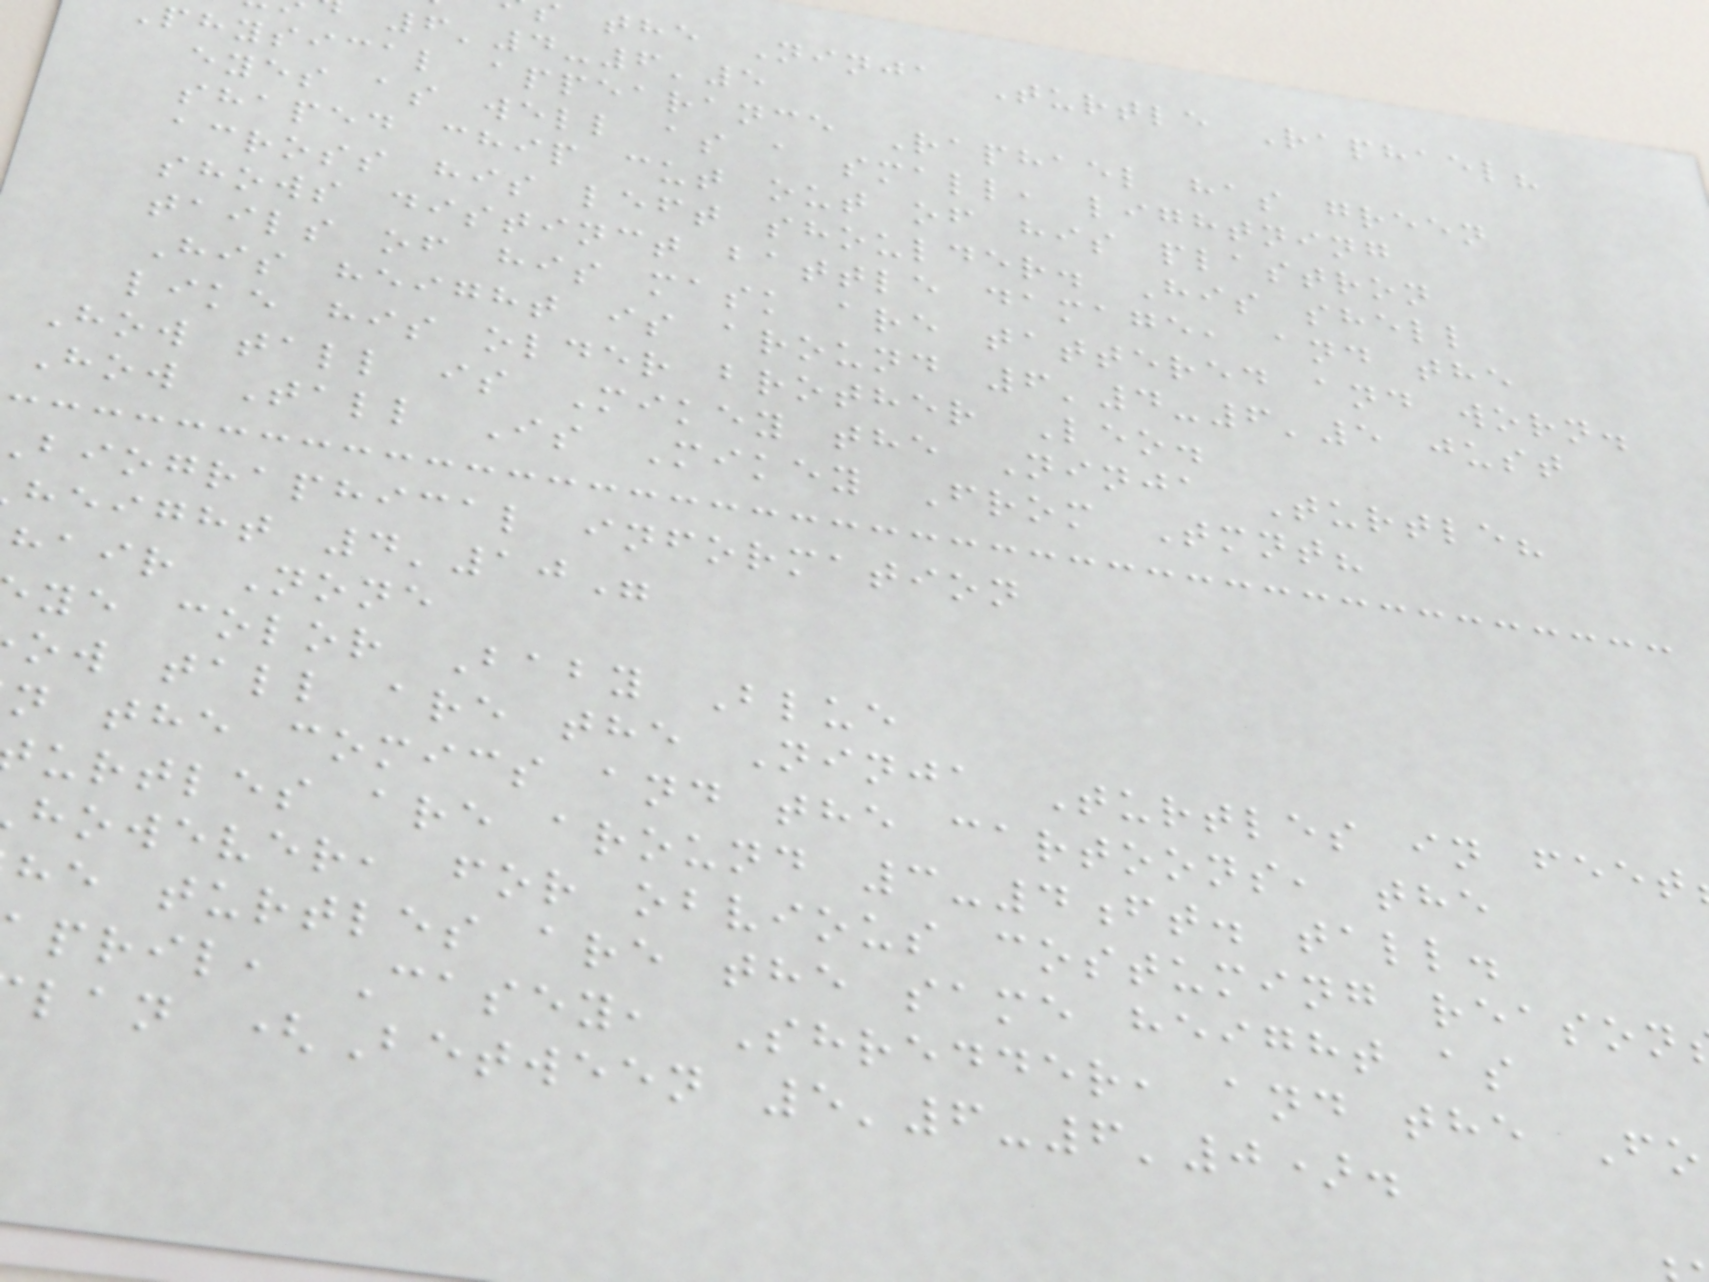the Ninja Turtle Raphael?
6'4-6'5
physical appearance Raphael has green
eyes as well as a small, lightning
shaped chip cut out of his plastron
across his left shoulder. His shell
shows distinct battle damage, and the
tails of his mask are tattered and worn.
His height is around 6'4-6'5 just
like his older brother Leo.
How tall is Mikey the Ninja Turtle?
How Tall Is Mikey From Tmnt?
biographical information
height 4'10"
hair None
ye color Baby Blue
ow tall are the Ninja Turtles in feet
n the comics and the cartoons, the
urtles are around 3-4ft. tall.
however, for obvious costuming reason
he turtles are the same height as
pril, Casey, Shredder, and the Fo
lan (Between 5'6-6'0).
